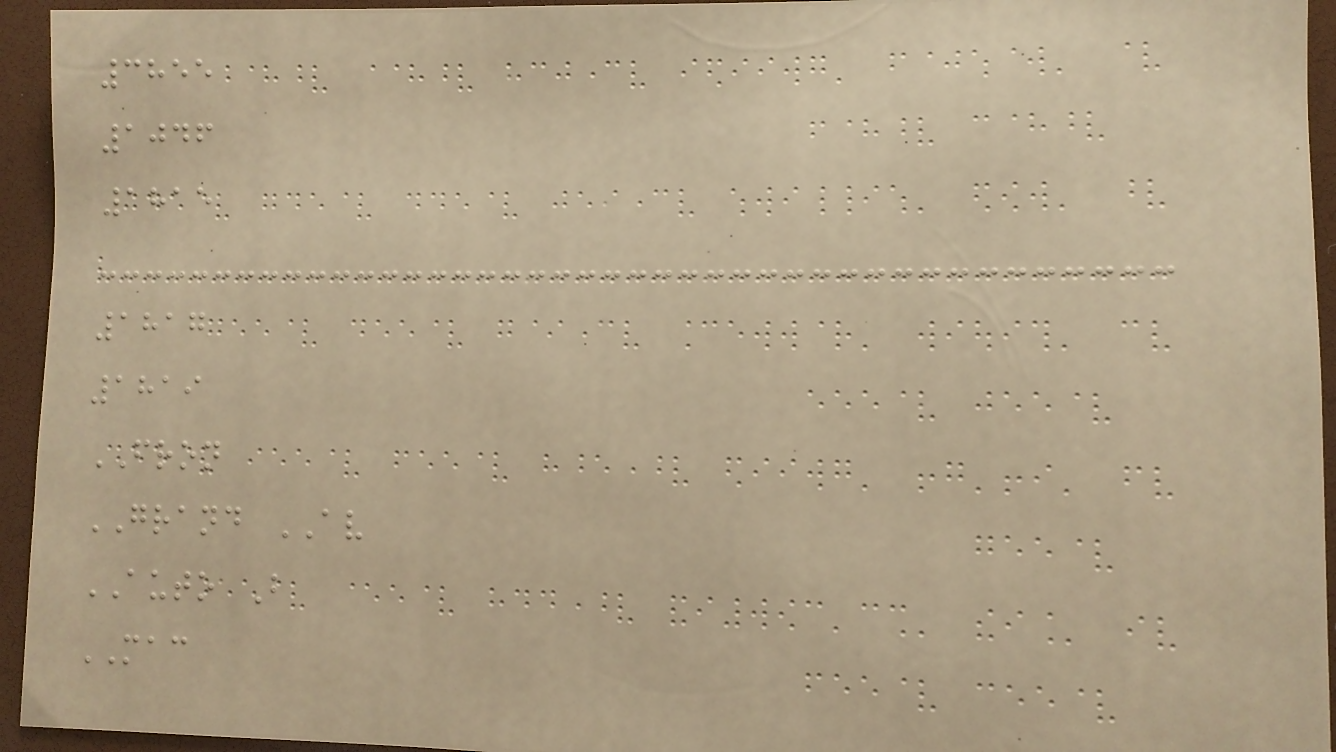3855
1046
1815
1817
1819
FRON
GRAND AV
AUTO B
MAC
